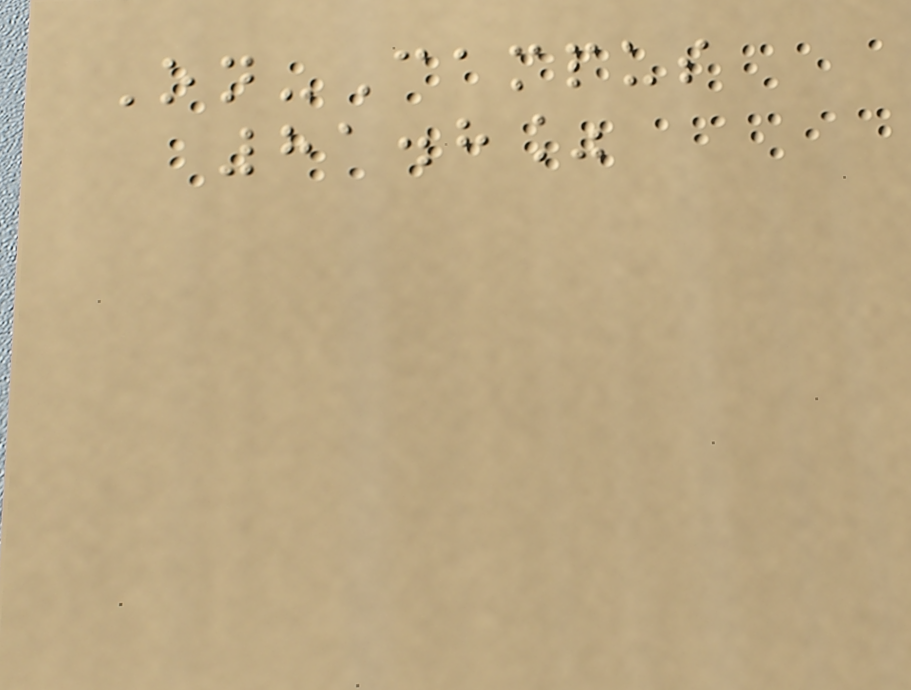On-Campus
81.8%
